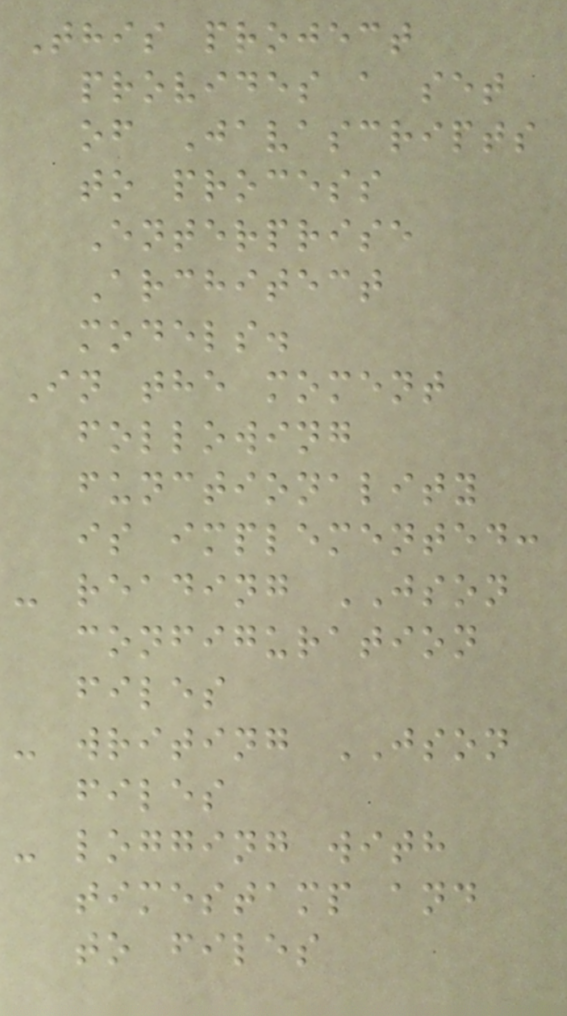This project
provides a set
of Javascripts
to process
Enterprise
Architect
models.
In the moment
following
functionality
is implemented:
- reading JSON
configuration
files
- writing JSON
files
- logging with
timestamp and
to files
